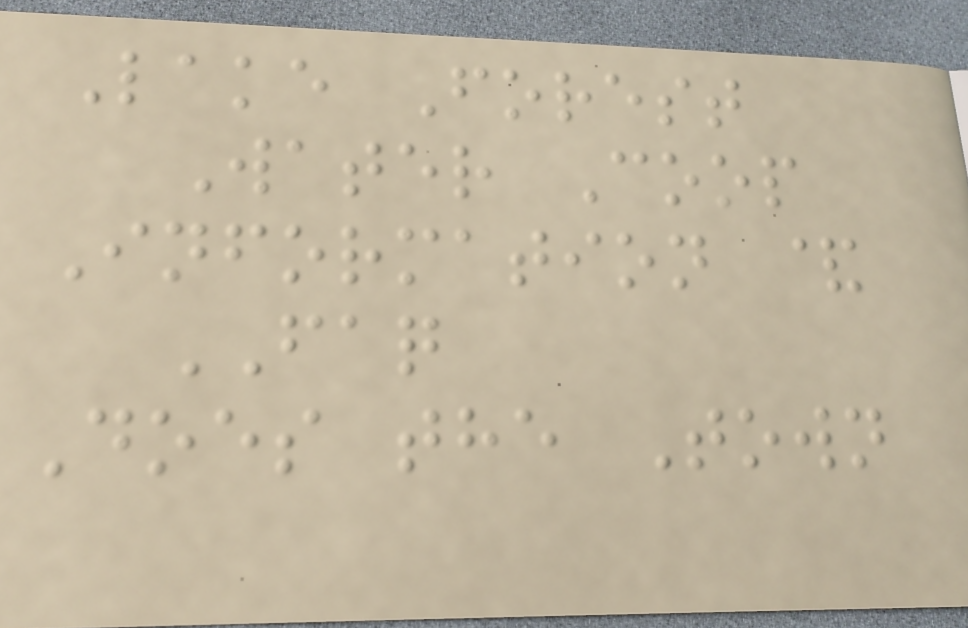Lake Forest
Water Coop
Information &
FAQ
Does the Town
